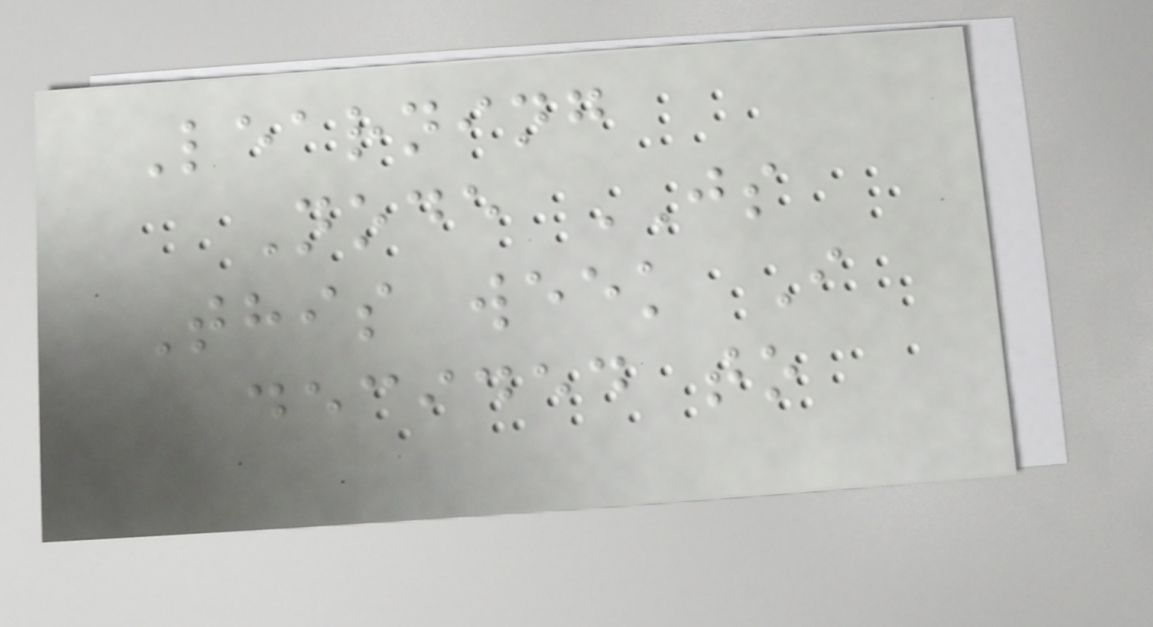Learning
Node JS
This week I
decided to
